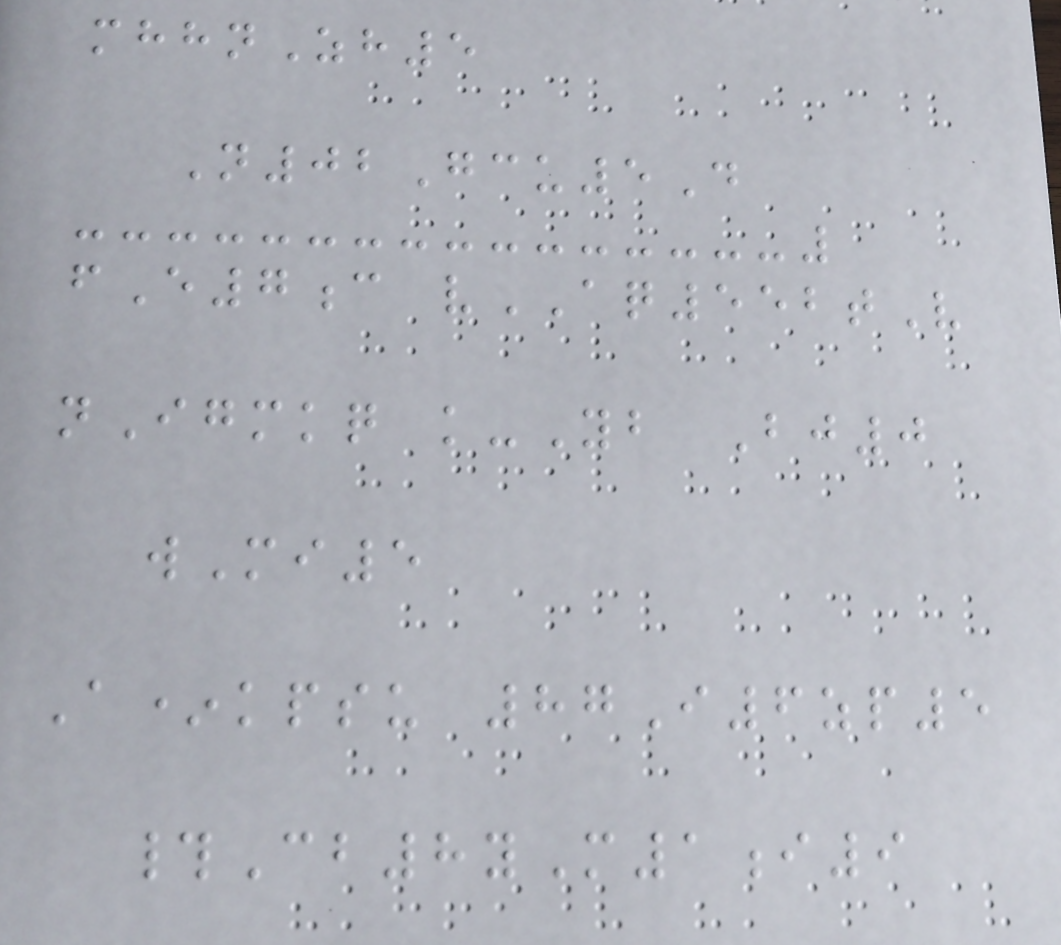mhhnZh5
N02Gcu5D
fE7c vAQ552tV
nIgmkq k-Yb Bj0
wMi5
A*kpsu 87I6zp5
#Cb8yM1i9
